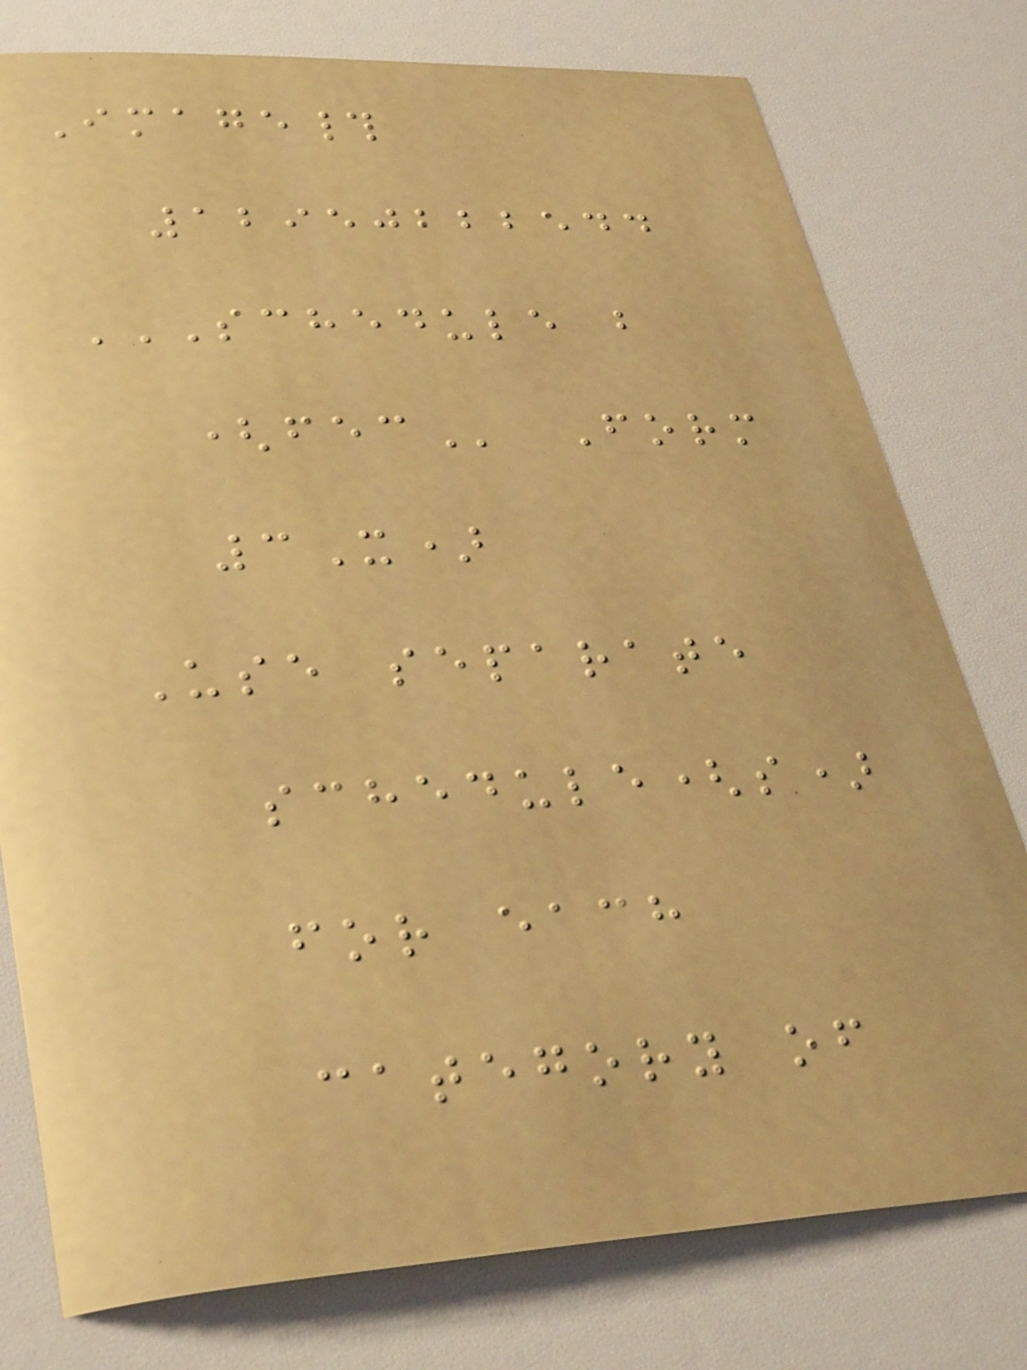Image#
12950222544
SCHEDULE B
(FEC Form
3X)
Use separate
schedule(s)
for each
category of
